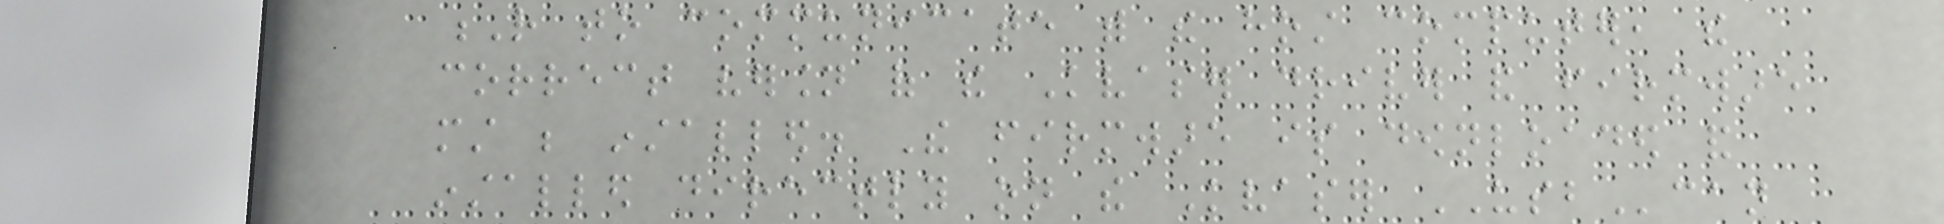R to communicate with the host computer, the
correct version of the Kvaser driver and firmware
must be installed. The firmware is downloaded and
installed directly on the Kvaser USBcan
